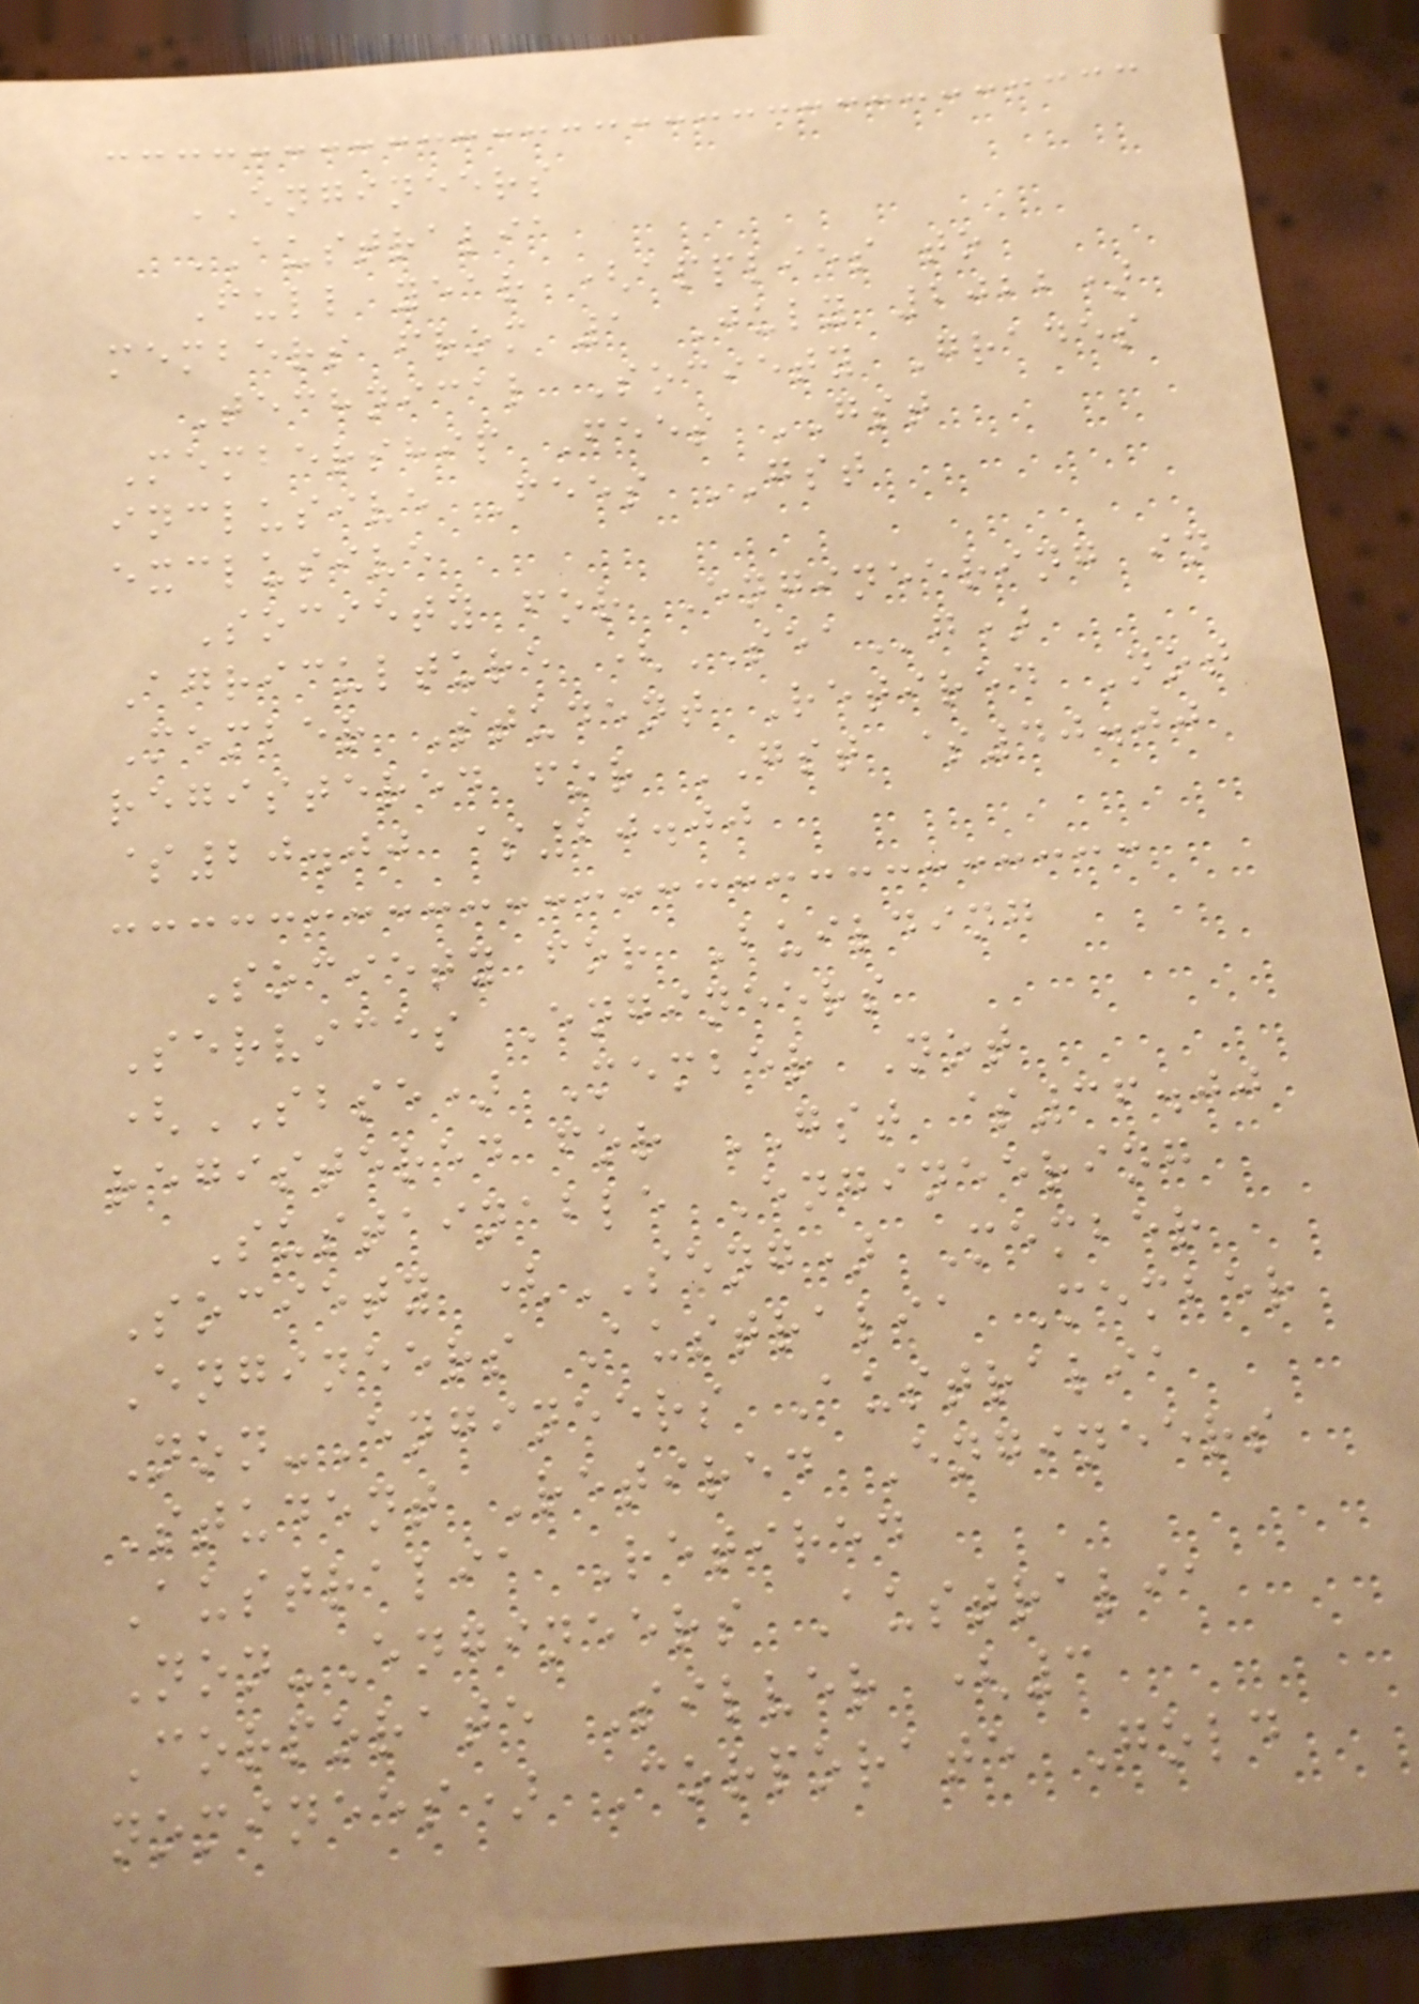ENGINEERS
AUSTRALIA
Full year (applies to
members from 1 July 2022)
Technical Society Grades
Membership Fees GST
inclusive Fees GST
exclusive
Society for Engineering in
Agriculture (SEAg)
Member Student Retired Not
registered for GST $40.00
$20.00 $20.00
Society for Building
Services Engineers
(SBSE) Member Not
registered for GST $36.00
Sustainable Engineering
Society (SENG) Member
Engineers Australia Member
Non-Engineers Australia
Student Retired Engineers
Australia Retired
Non-Engineers Australia
Corporate Silver (3
nominees) Corporate Gold
